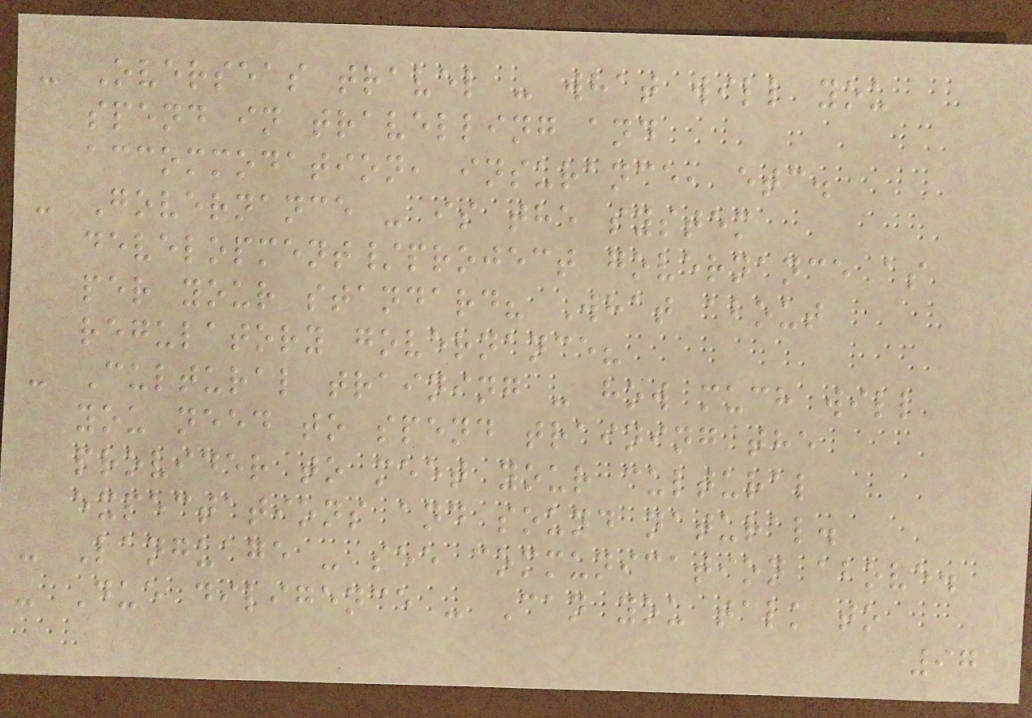- Overseas travel - what will you
spend in travelling and
accommodation, insurance, etc.
- Governance - is the system
development/project governance as
per your standard? What about
regulatory governance?
- Cultural training - how much will
you need to spend training the
provider to meet your cultural
expectations and sound natural.
- Language - see communication above.
- Due diligence - Can you talk to
97
